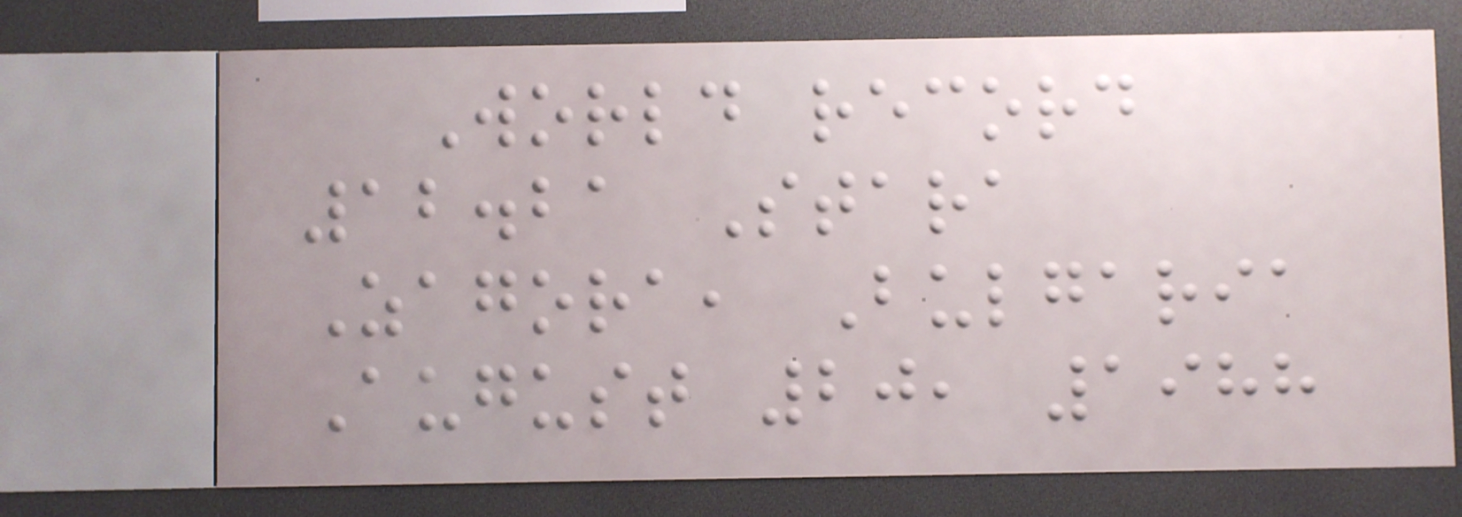World record
12.21 Stara
Zagora, Bulgaria
August 20, 1988
